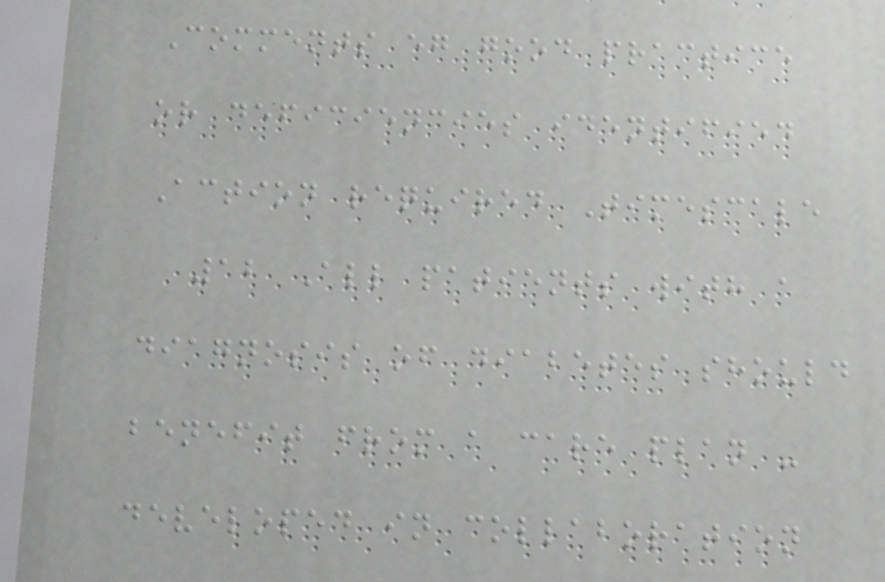Comments eg good practice
or deficiencies identified
Action required Timescale
12 All patients with a
diagnosis of diabetes should
benefit from a care plan -
developed in collaboration
